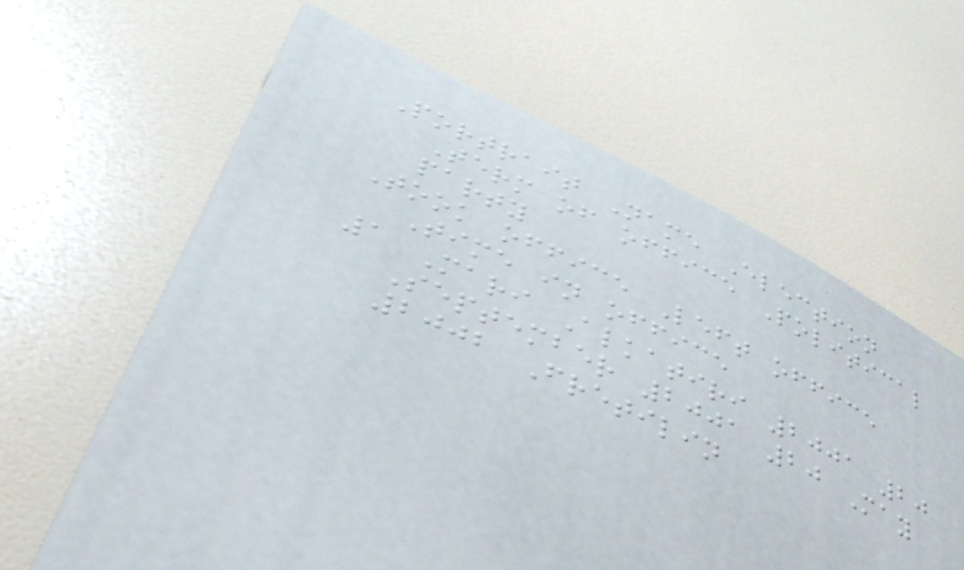Portrait Name Election
Term of office Political
party
Took office Left office
Time in office
1 Mari Alkatiri 2001 20
September 2001 20 May
2002 Fretilin
